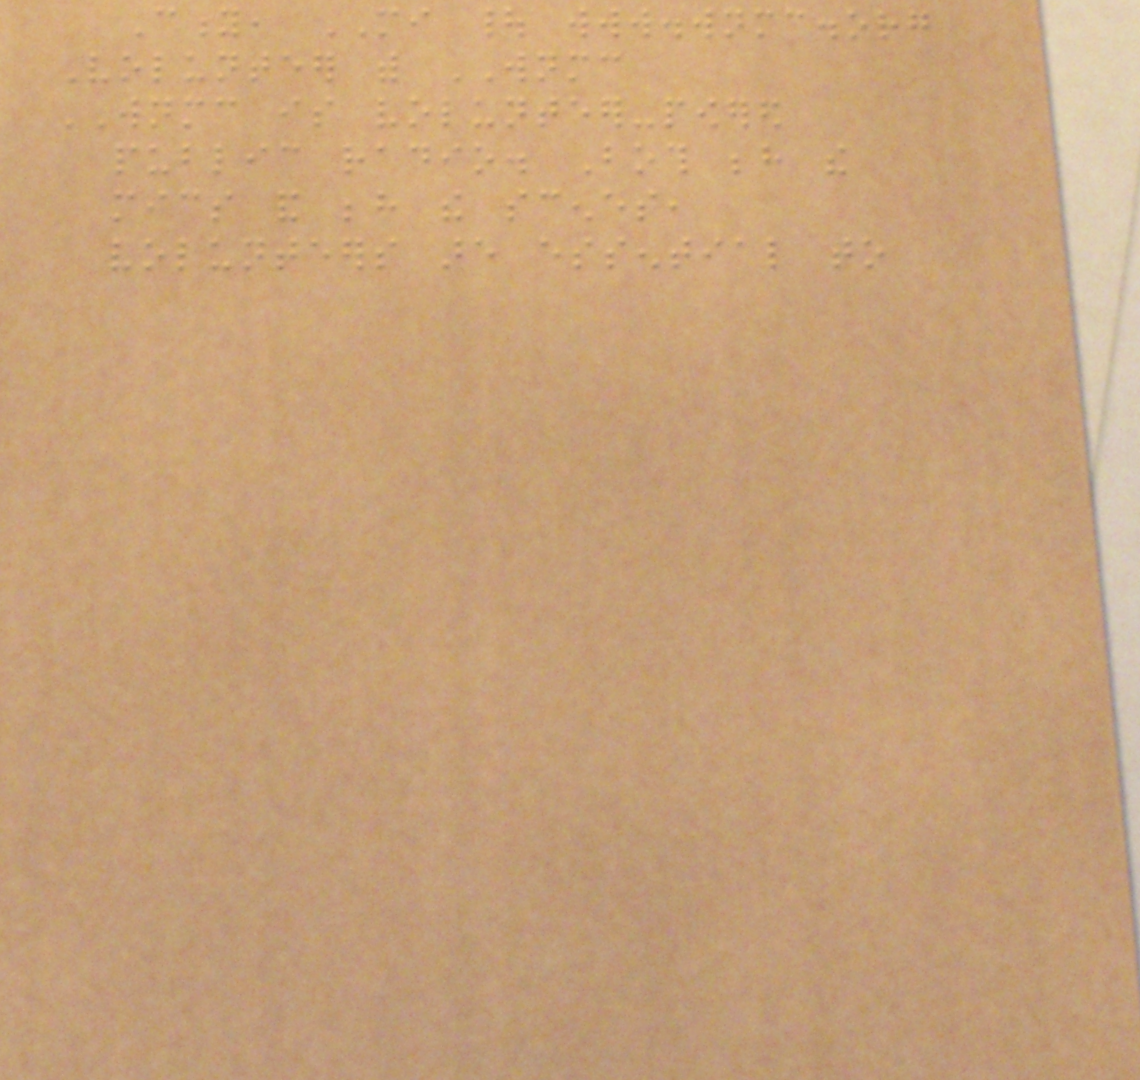City, MI | www.wnmc.org
Volunteer with WNMC
WNMC is volunteer-powered
public radio. Both behind the
mics and behind the scenes,
volunteers are essential to
